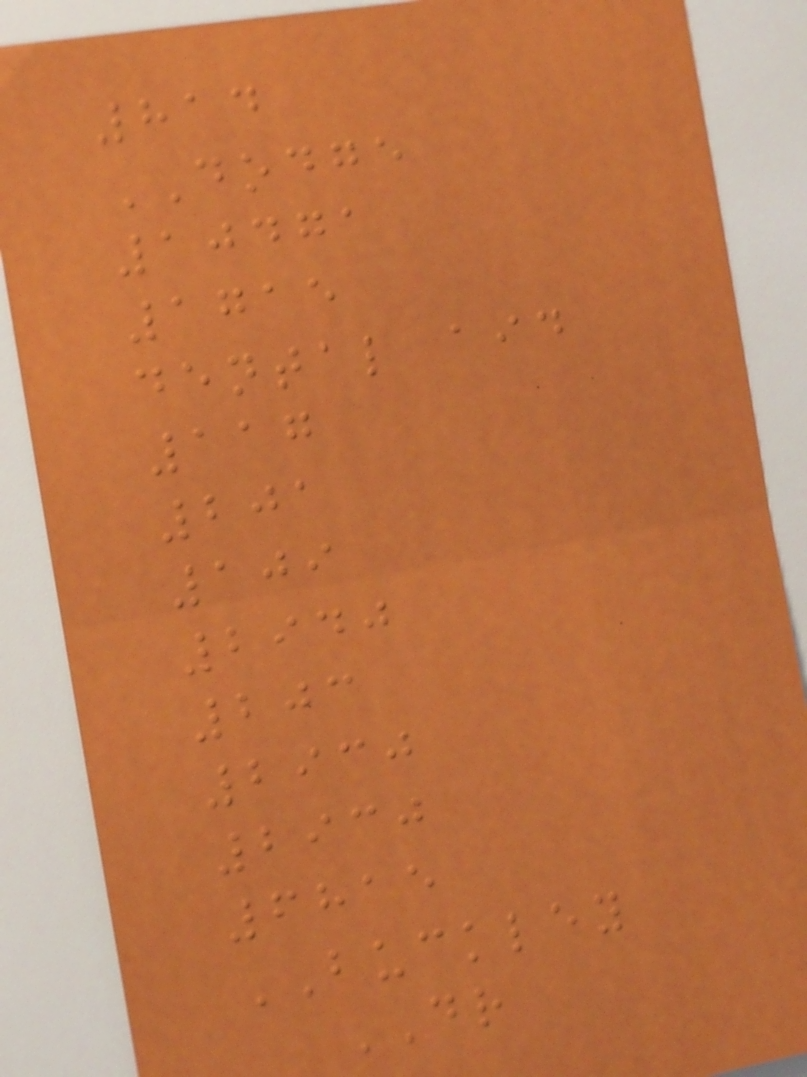814
DODGE
10471
1715
dental aid
117
201
109
2940
203
2930
2930
6815
BUCKLEY
DR
